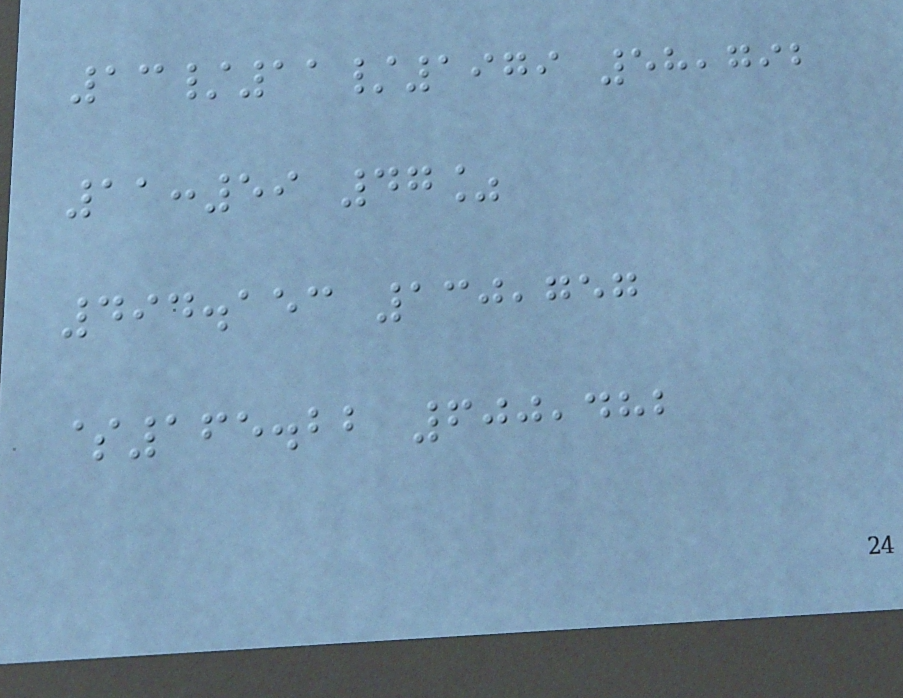13/11/1979 58,792
11:59 47%
494.153 130,757
$165.22 600,482
